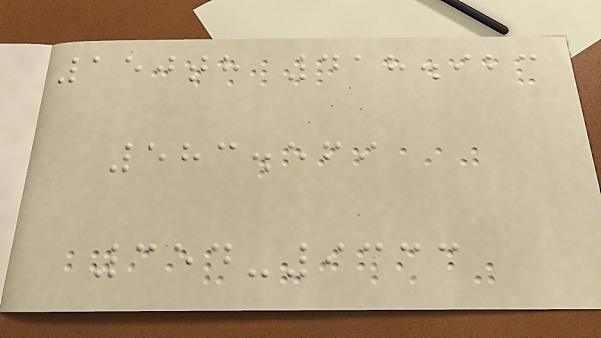150th 418.923
583.569
354-9333
